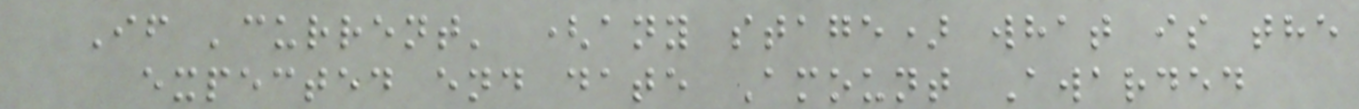If 'current' (any stage) what is the
expected end date Amount Awarded
